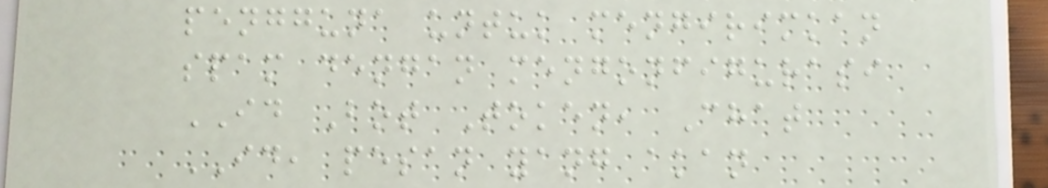pengguna untuk mengirimkan
spam dengan mengonfigurasi
ID Bot Token, Chat
ID, pesan yang akan
